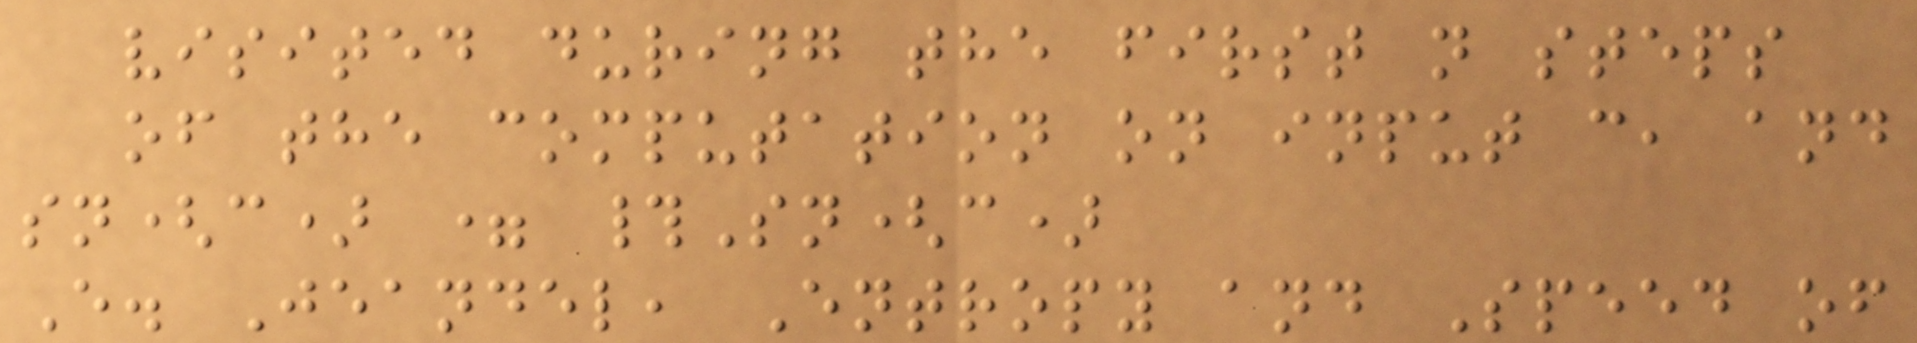visited during the first n steps
of the computation on input c, and
sn(c) = #Sn(c)
E. Jeandel, Entropy and Speed of
